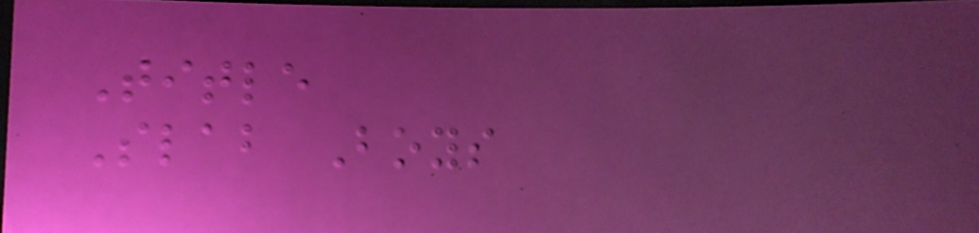Title
Slab Boys
